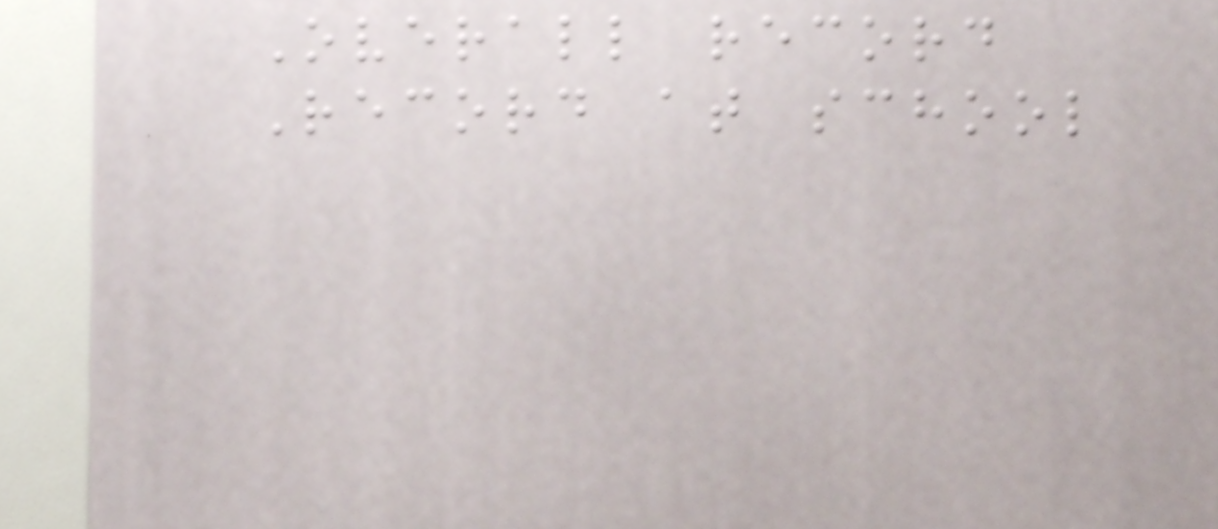Overall record
Record at school
